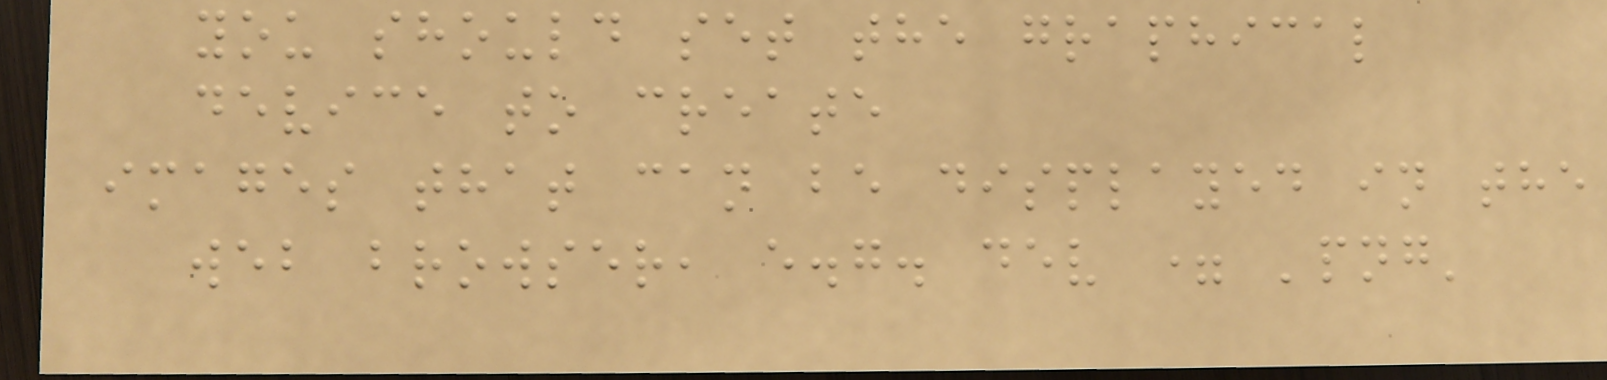you should set the graphical
device to create
images that can be displayed in the
web browser, e.g. dev = 'png'
